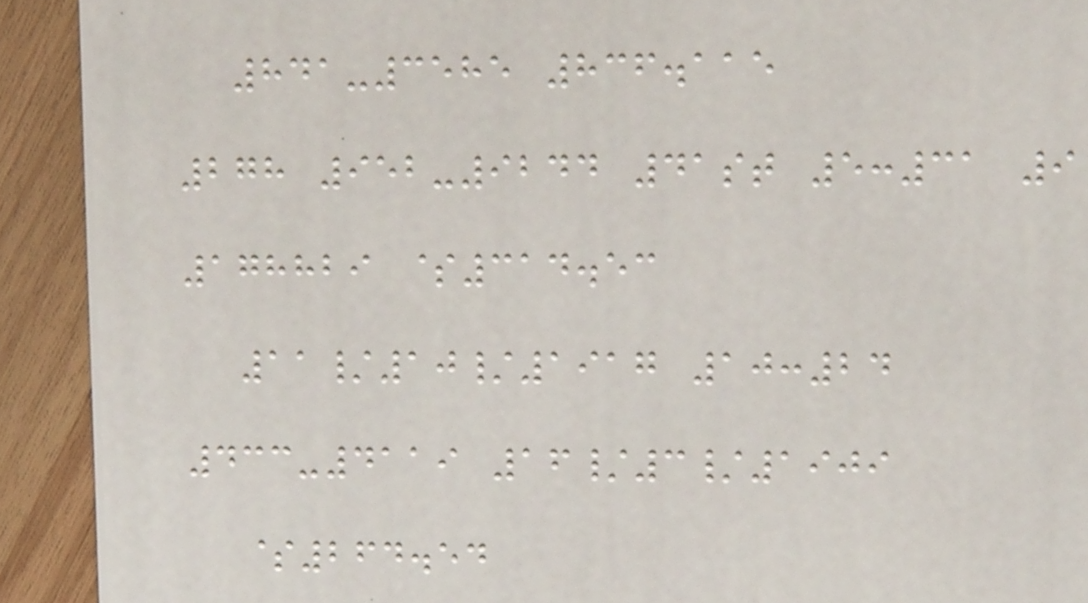841-3585 836.115
278 952-9244 41st 5:31 9
178829 $314.53
11/10/1917 10:24
433-4119 16/3/1909
$264.54
